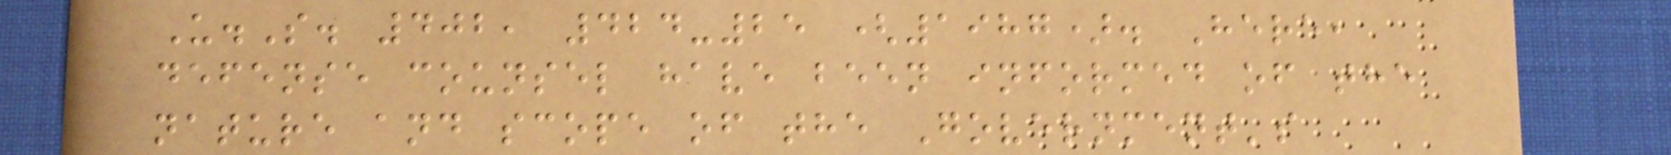U.S. 402, 424-25 (1987). Here,
defense counsel have been informed of the
nature and scope of the Government's
